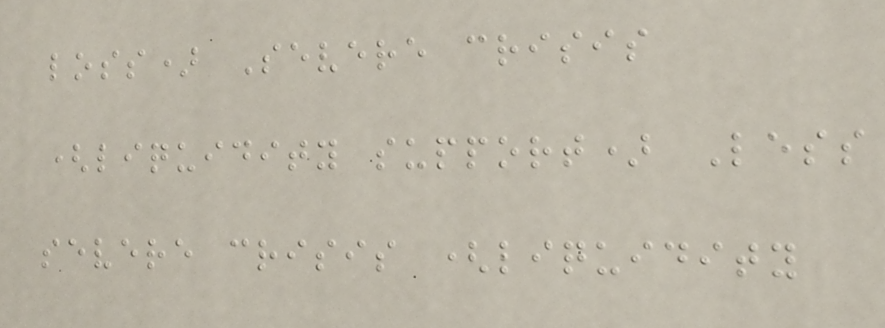loss) Severe crisis
(liquidity support) Less
severe crisis (liquidity
